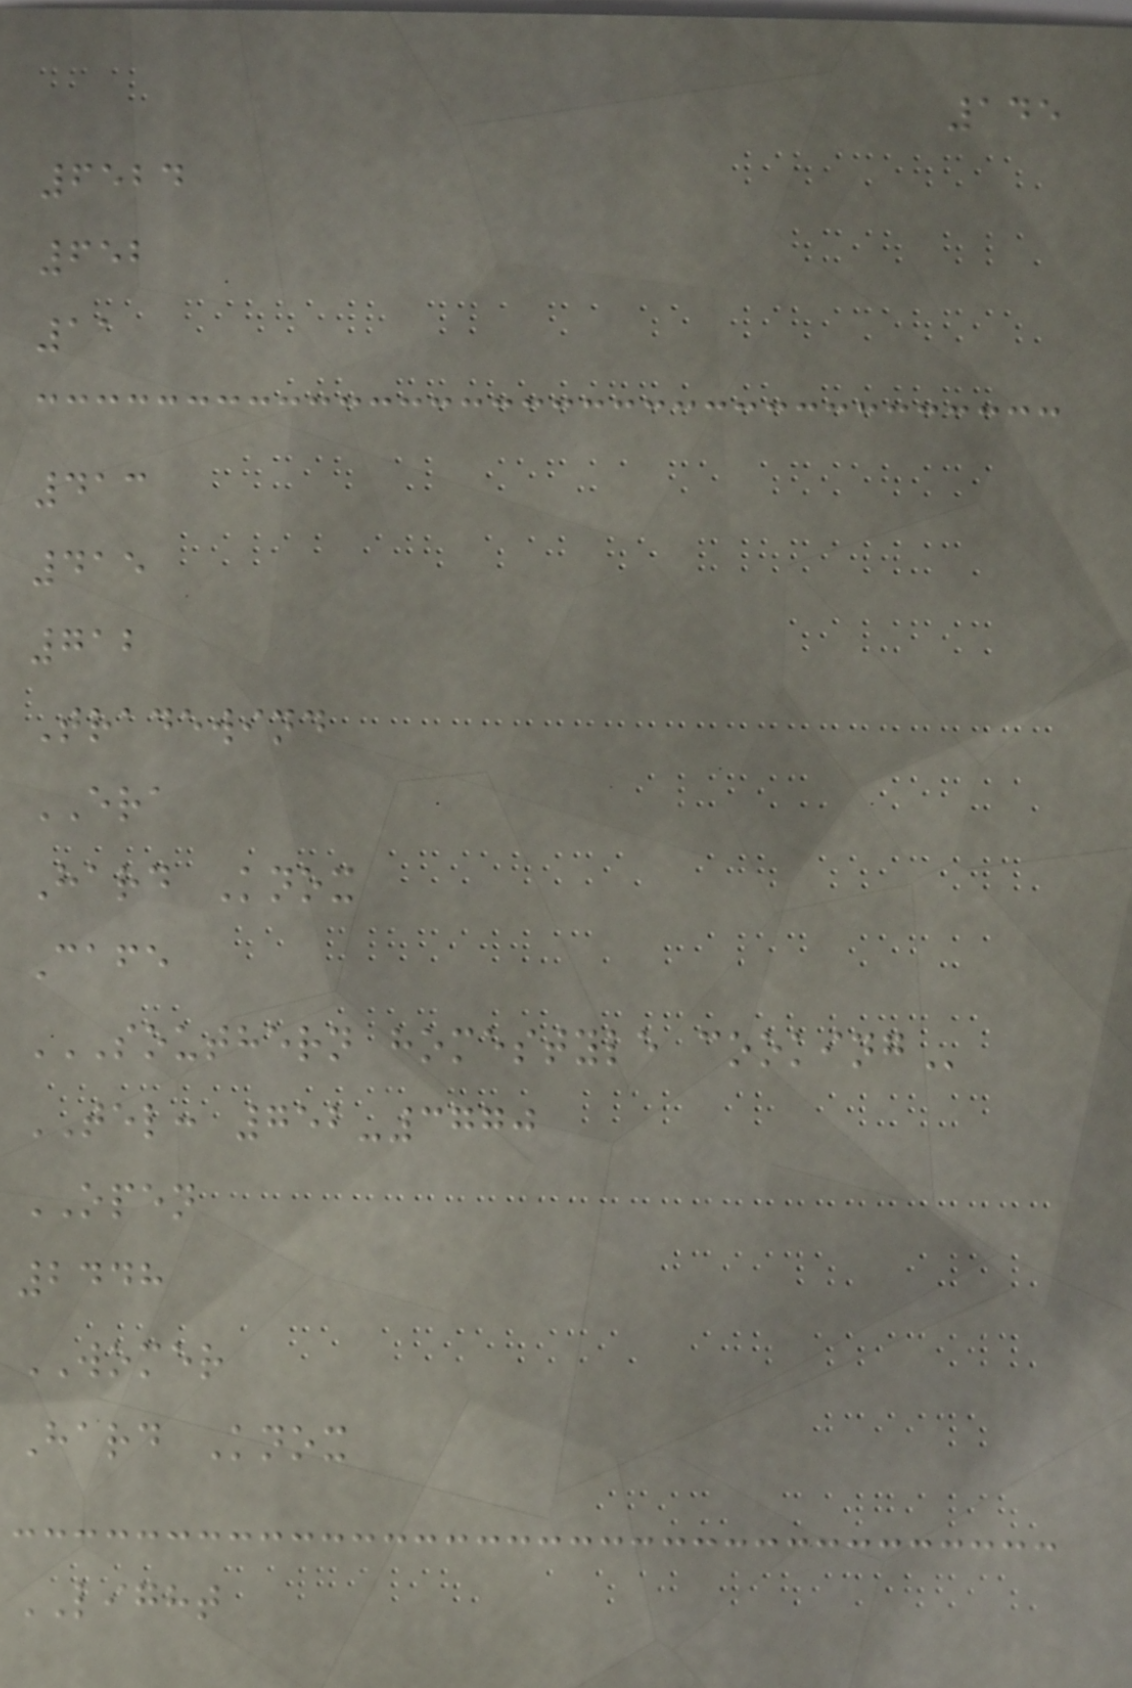145
6524
652
11
413
415
712
Tradewind
ERA
Hard Knox
Cafe
SOUTHERN HOMESTYLE COOKING
TEL: 752-3770
OPEN
2448
WOMER
Hard Knox
LIGHT
